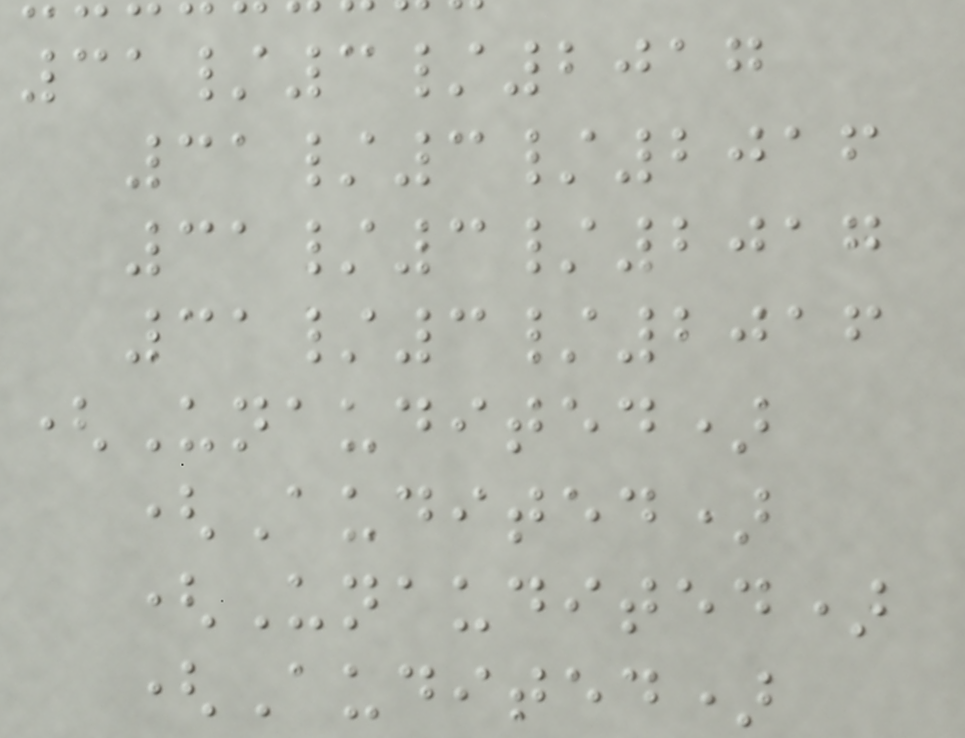31/3/2017
31/3/2016
31/3/2017
31/3/2016
(Unaudited)
(Audited)
(Unaudited)
(Audited)
